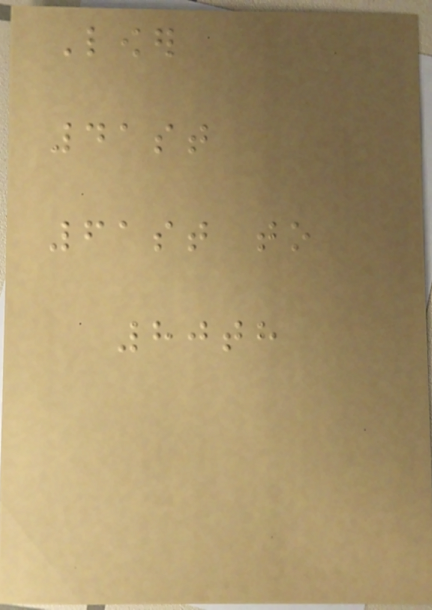Lower
41st
61st to
80th
